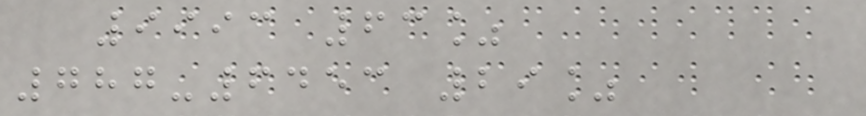9993 63%
787-6453 29%
